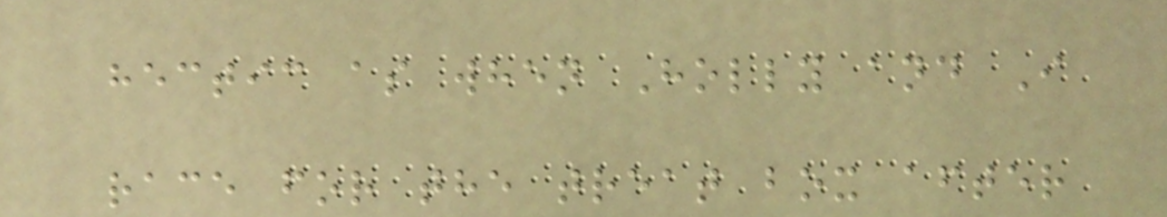hectic as when Holly and I
race for the treat box after
